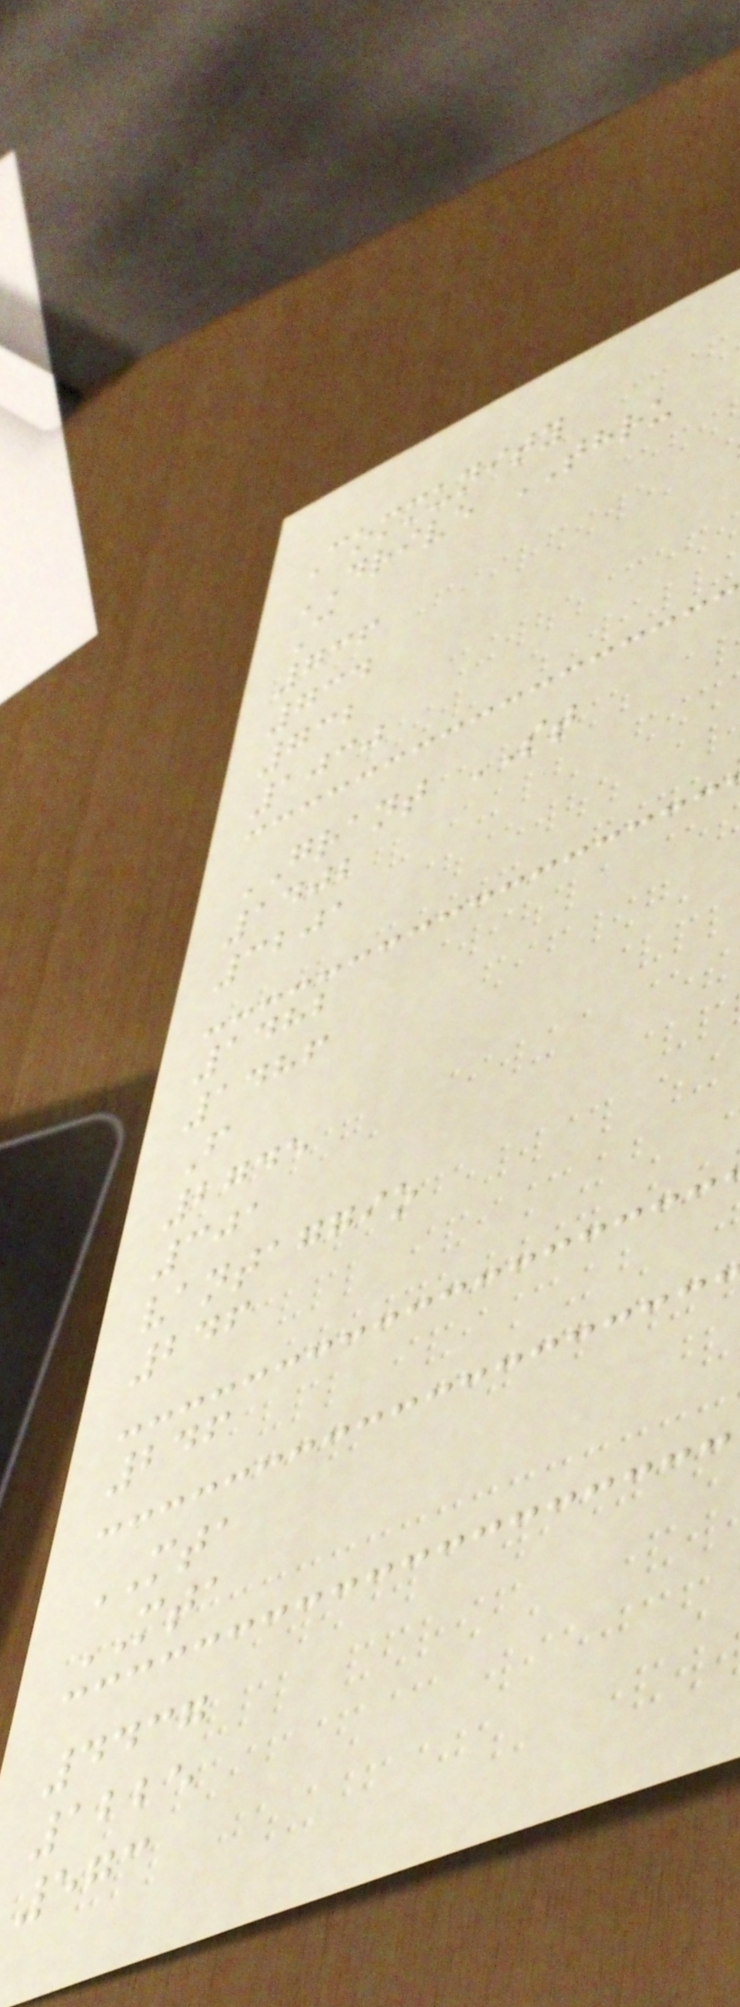Community
DRIVE THRU
C
736
734
732
1030
GRANT ST
1402
3201
1482
1486
F
2745
301
vantaggio
246
246
MTA
MTA
4437
1225
573
